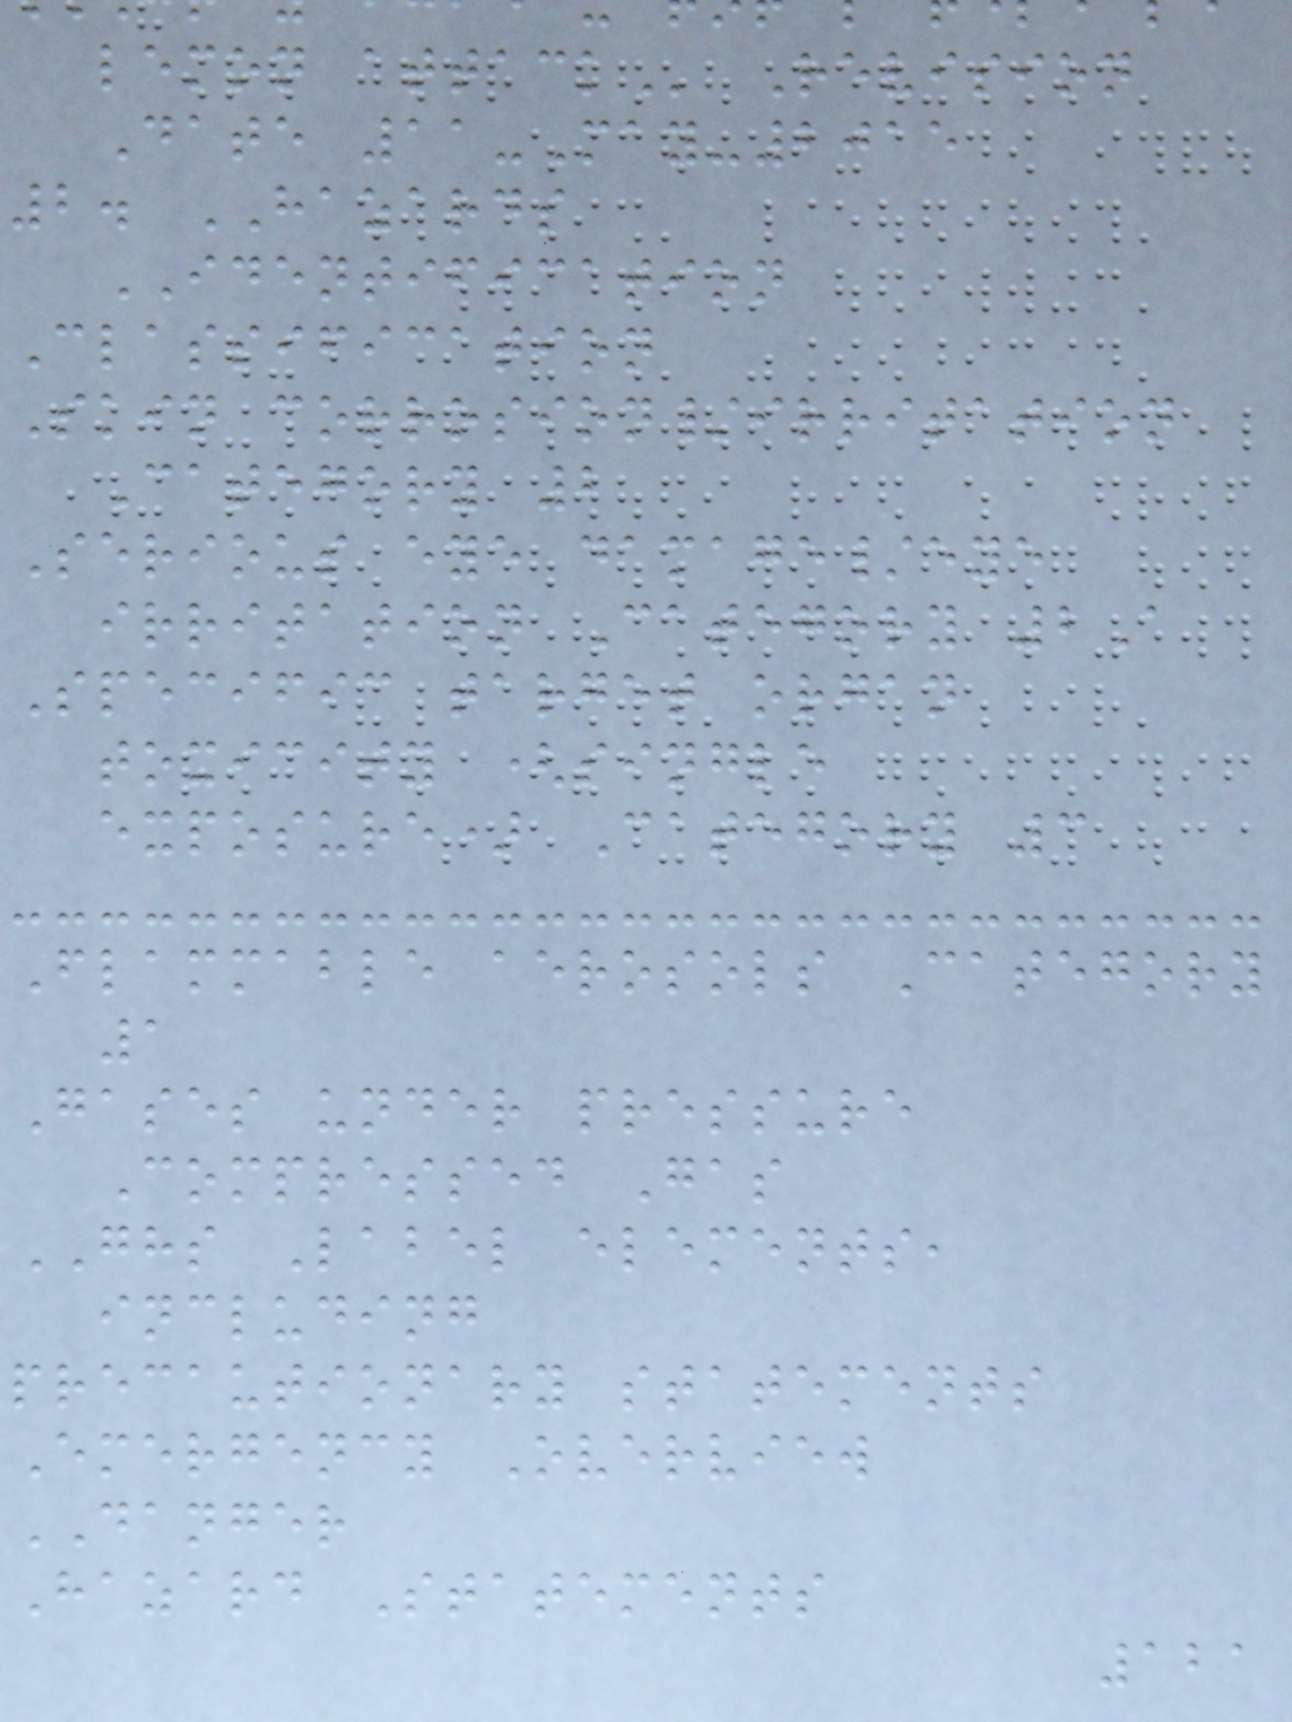Date 11-May-2015
2. HAZARDS
IDENTIFICATION
Classification
Skin corrosion/irritation
Category 2
Serious eye damage/eye
irritation Category 2A
Specific target organ
toxicity (single
exposure) Category 3
Flammable aerosols Category
1
Gases under pressure
Compressed Gas
GHS Label elements,
including
precautionary statements
Emergency Overview
DANGER
Hazard Statements
121
